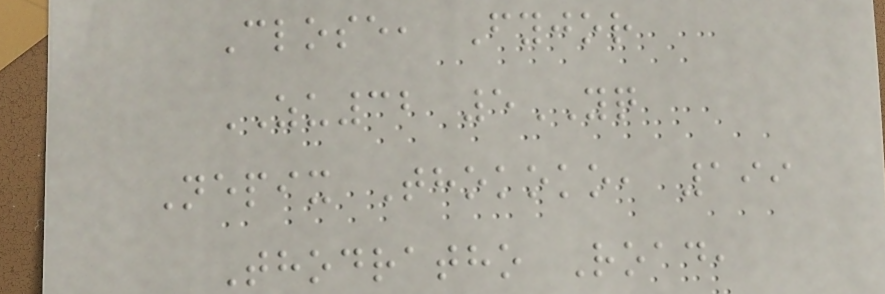Close, Fyjor
ZU32 5YQ
Nepix Thokoko, 199
Thodratho Road,
